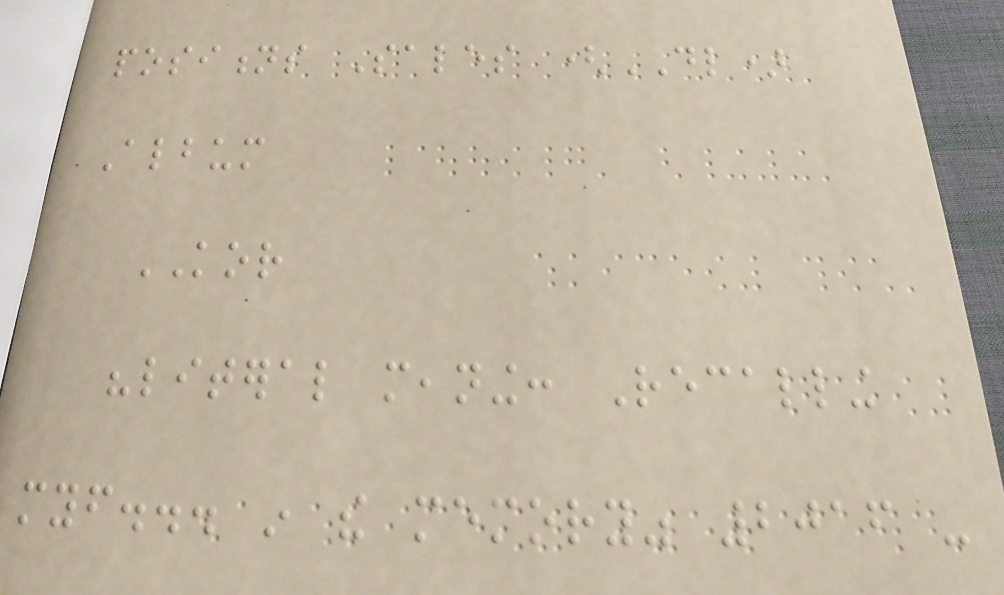positions Sales (DL)
Album
KOR
"literal meaning: Recalling
myself... in the memory" 2016 -
